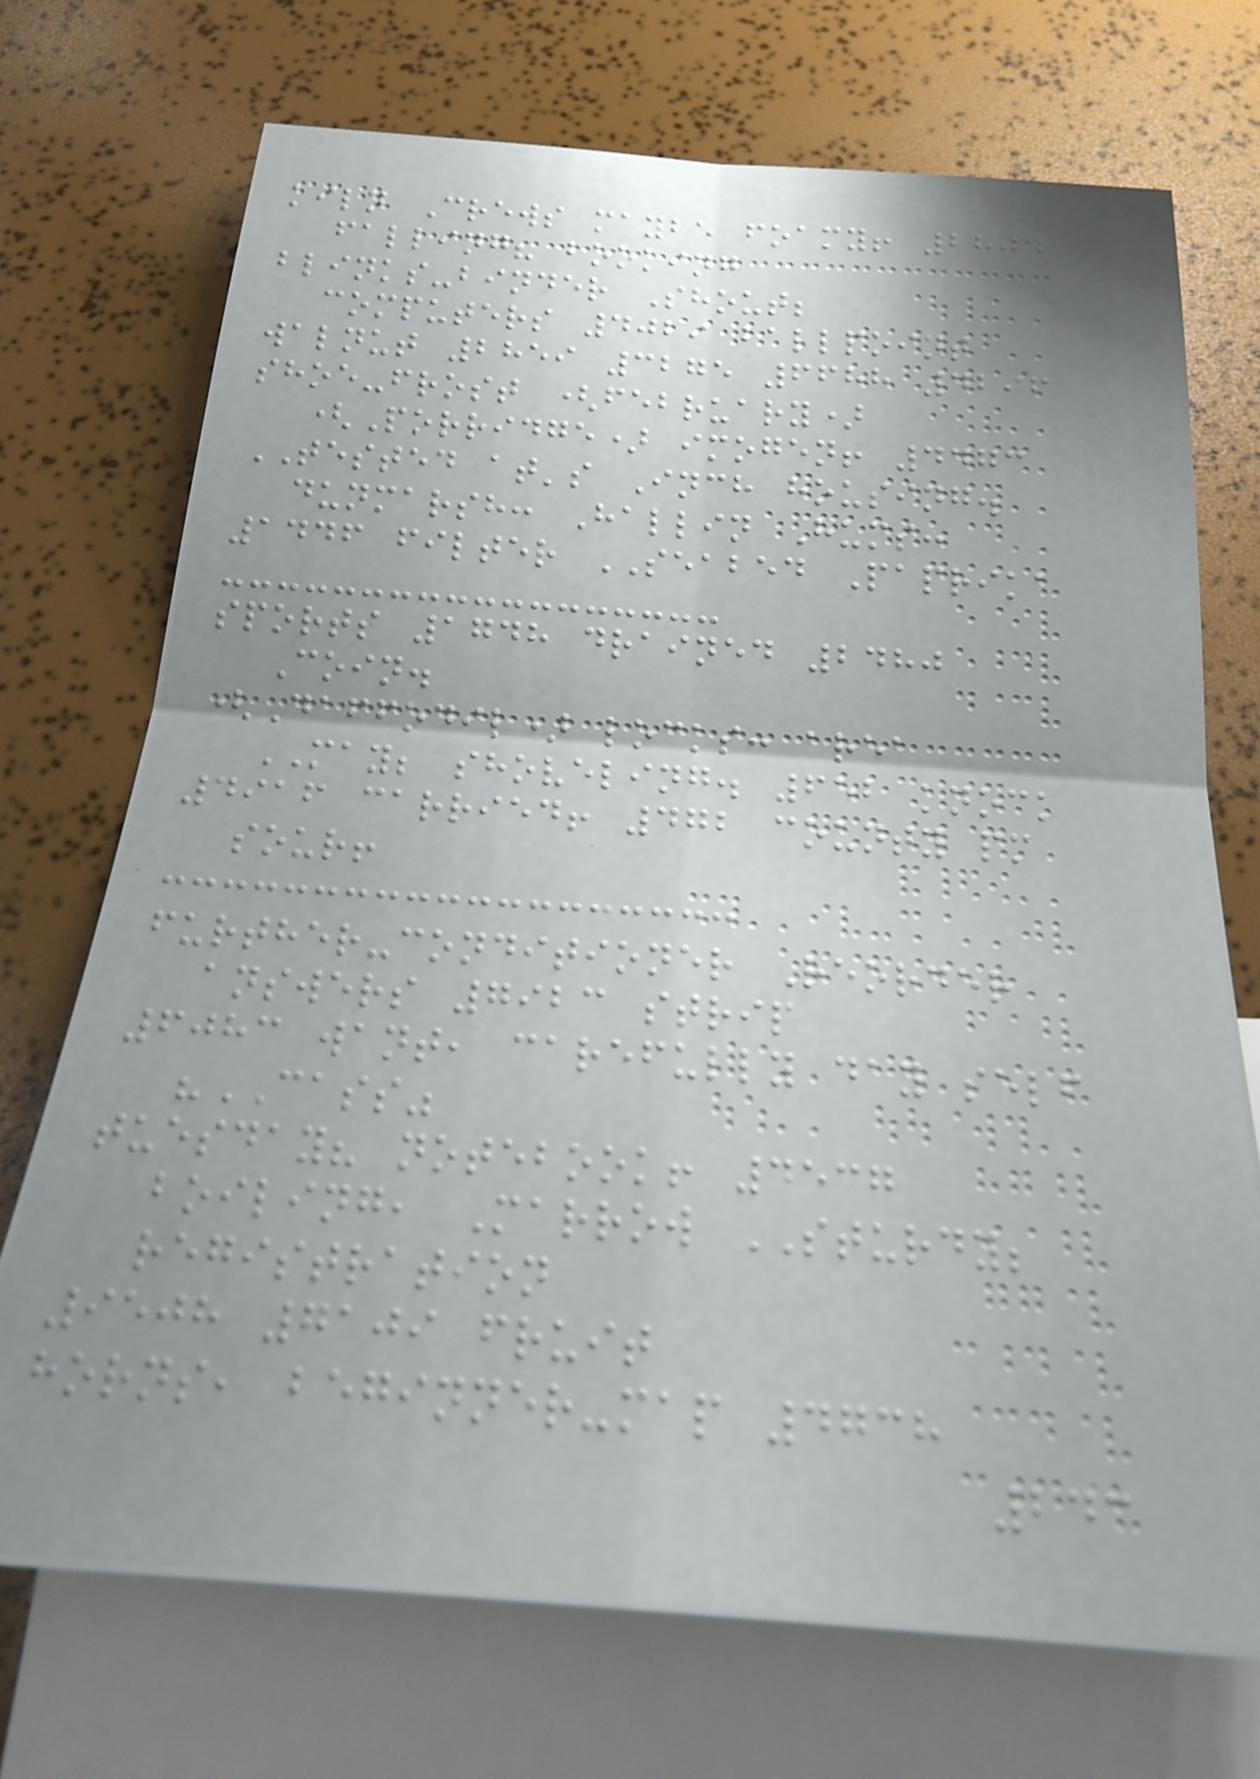kiln Crews maybe foamy! 2804
falling? booking
blinks-binder Shout;
computers 4029 ballpoint
walnut 2859 3275 6688 4296
shoe-frost (february)
(Porridge) imogen! 4473
TESTED at's Inch housing.
dunmarsh: Hallin Hums:
1446 filter SEABED Paprika
sports 1748 drained 2480
Coin.
(Daffodil) locks: area
MAY; shoveling. 652 knock
4916 carried! 472 county pm
sour!
further-conditioner Reorder
answers 7923 strip
6083 want, carefully day self
"CASS"
tuesday? notebook! 4537
boiling, Marrow STURDY;
registration
9508 7109 fruit
horns, beginner-map 4738
243
